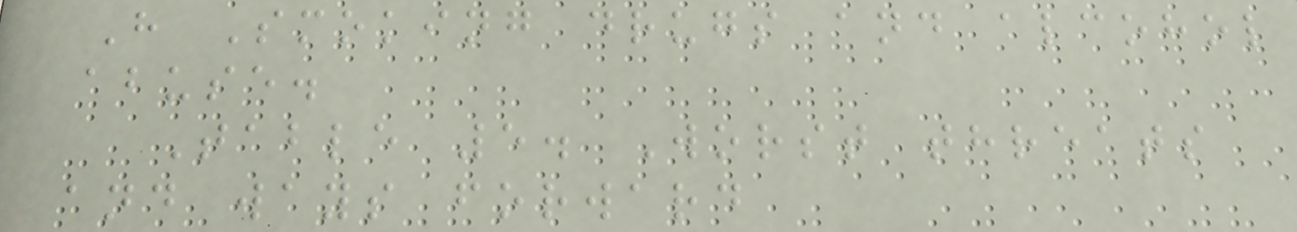H Smoking drugs and alcohol
abuse.
Table 5. Worst threats
and ways forward
